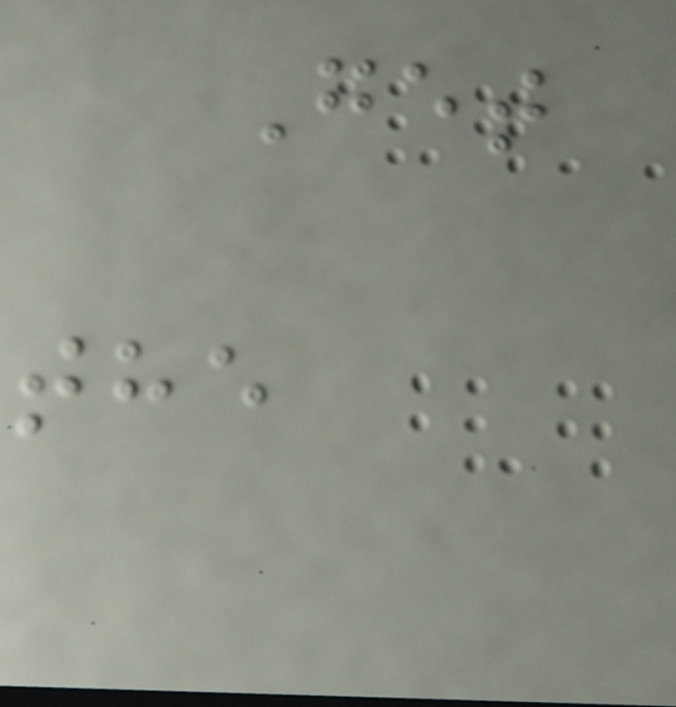Get
the
